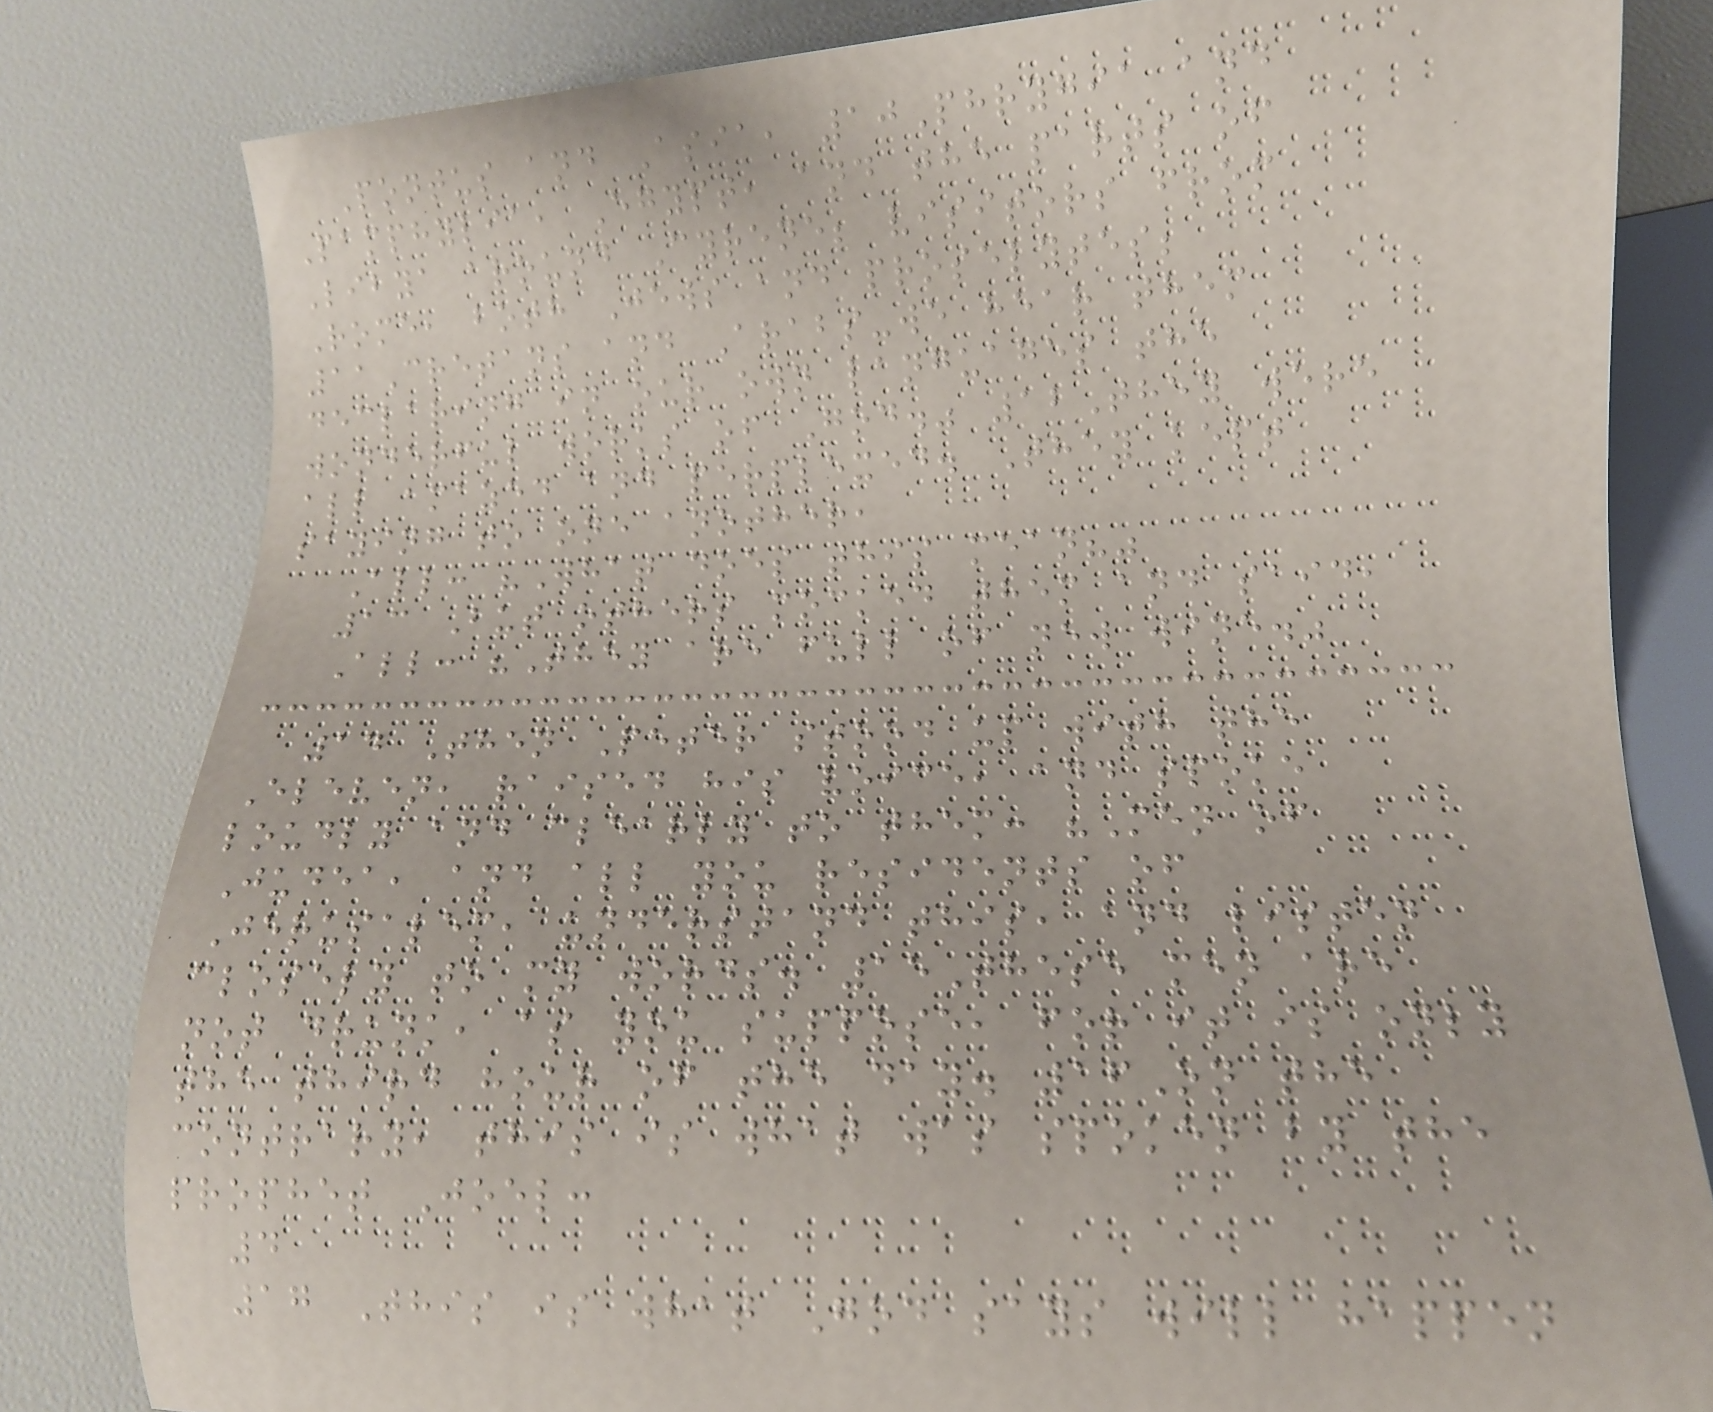Pontus and Asia, 10Phrygia and
Pamphylia, Egypt, and the parts of
Libya around Cyrene; visitors from
Rome, both Jews and proselytes;
11Cretans and Arabs-we hear them
declaring in our own languages the
wonderful works of God." 12They were
all amazed and perplexed. They kept
saying to one another,
All: "What does this mean?"
13 But others mocked them and said,
All: "They are full of new wine."
14 Then Peter stood up with the
Eleven, raised his voice, and spoke
loudly and clearly to them: "Men of
Judea, and all you residents of
Jerusalem, understand this, and listen
closely to my words. 15These men are
not drunk, as you suppose, for it is only
the third hour of the day. 16On the
contrary, this is what was spoken by the
prophet Joel:
4
17 This is what God says will happen
